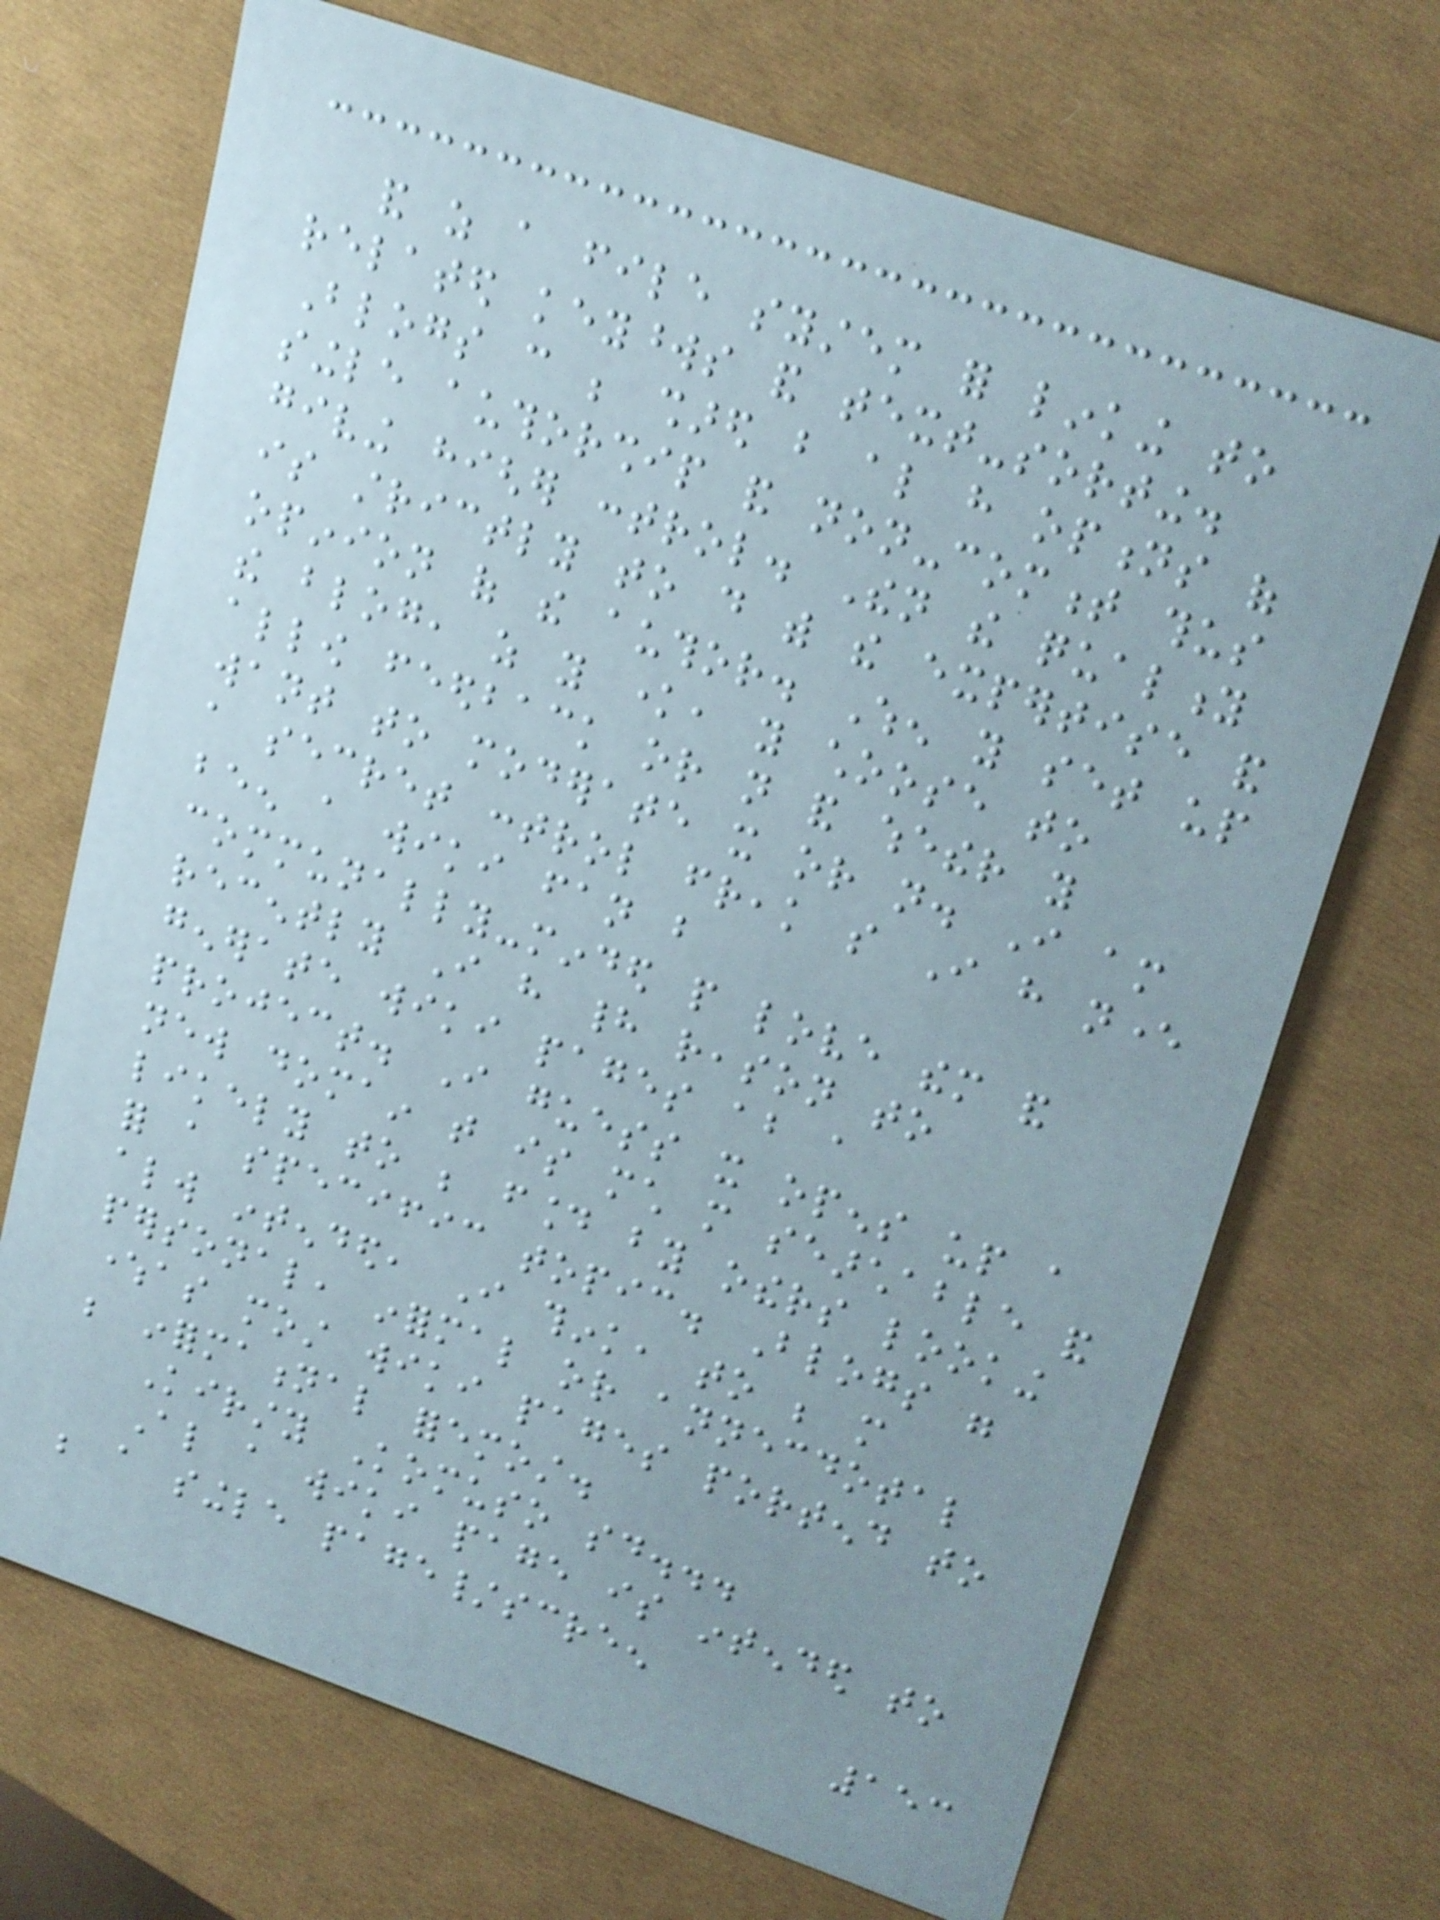and as a file system for linking to
related keywords and text-sorting.
Blogs can be shared but also have options of
single authorship and non-comment thus
giving higher control. Then the quality
is strictly to do with the expertise and
opinion of the author. When you set up
the blog, as you know, you choose to
allow feedback or not and whether you
want to moderate it or not. I am
a secret control freak so I have never
been a wiki fan but
communally-minded people love them and
recently I have had reason to
generate wiki pages about a
project. I guess it opens up a
new domain that is much more searchable and
likely to be found by others looking
for a specific topic. Blogs were
always intended, I think, to be more
personal, informal or annecdotal
whereas most wiki pages portend to
be informational foremost.
Kirsty Komuso said...
Also a wiki page is intended to
be a single page/screen
153
